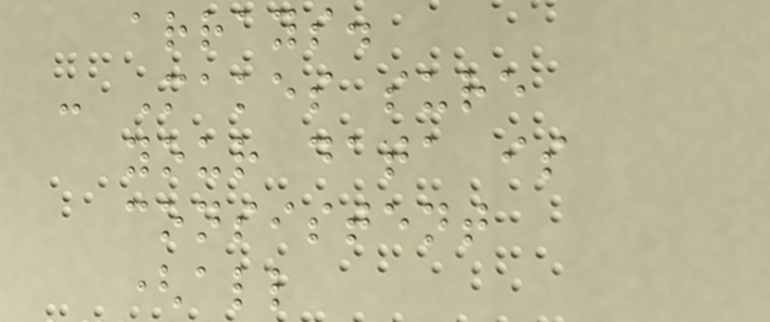arrays.
- Makes sure
your data is
consistent
(all
